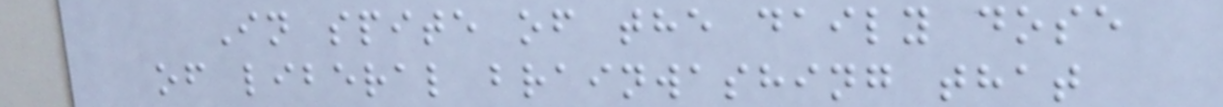In spite of the daily dose
of liberal brainwashing that
